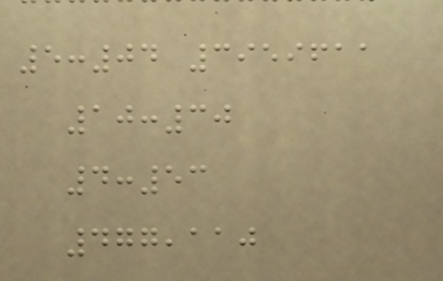5:04 3959611
10:30
4:53
477,110
